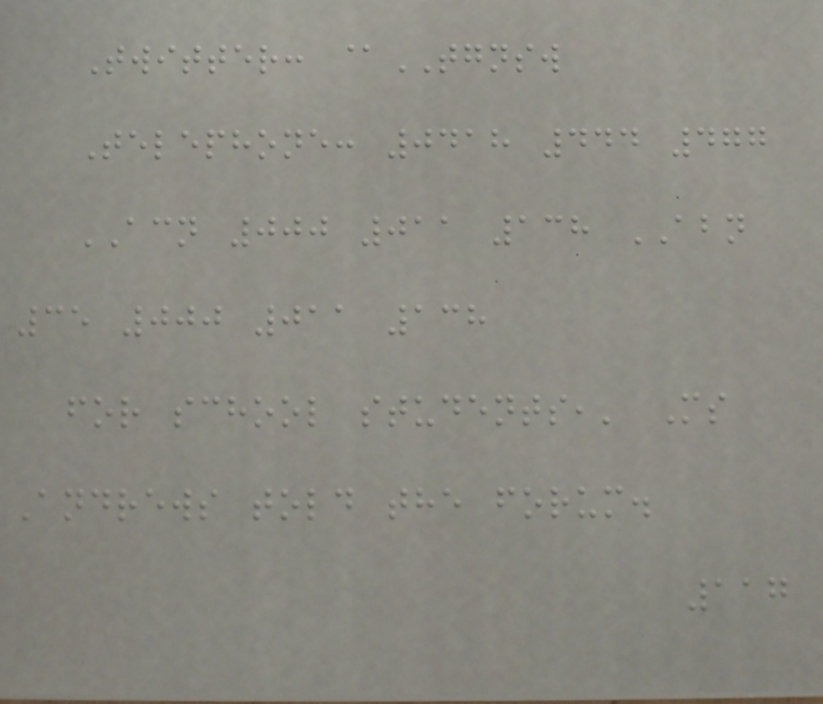Twitter: @TGNSW
Telephone: 0418 444 477
ACN 000 011 138 ABN
35 000 011 138
for school students,' Ms
Andrews told the forum.
117
